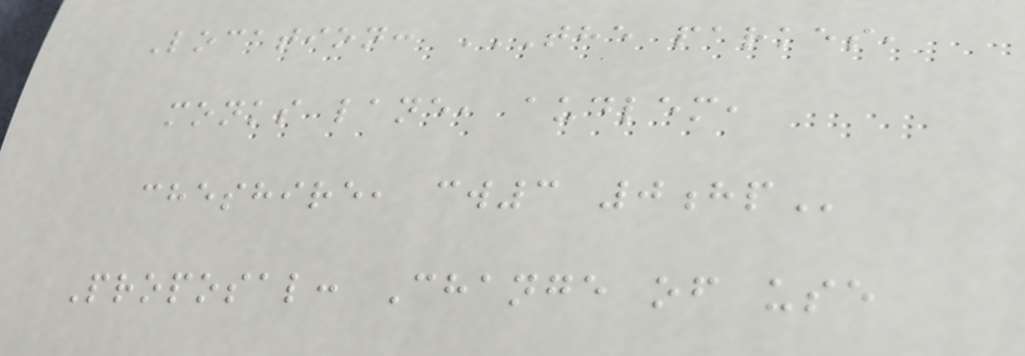Location: THE PARKES,
MONKS LANE, AUDLEM,
CHESHIRE, CW3 0HP
Proposal: Change of use
